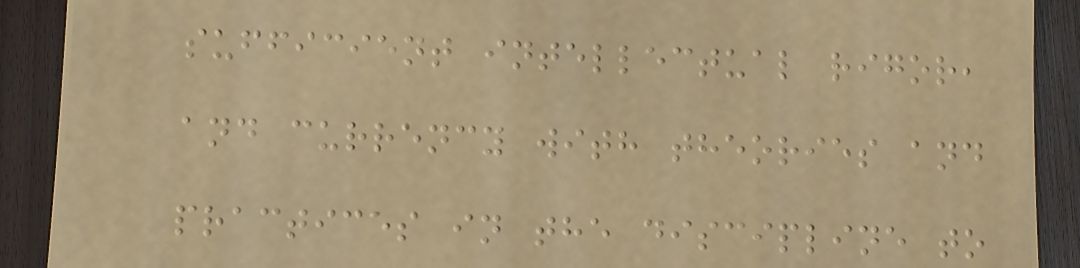sufficient intellectual rigor,
and currency with theories and
practices in the discipline to
